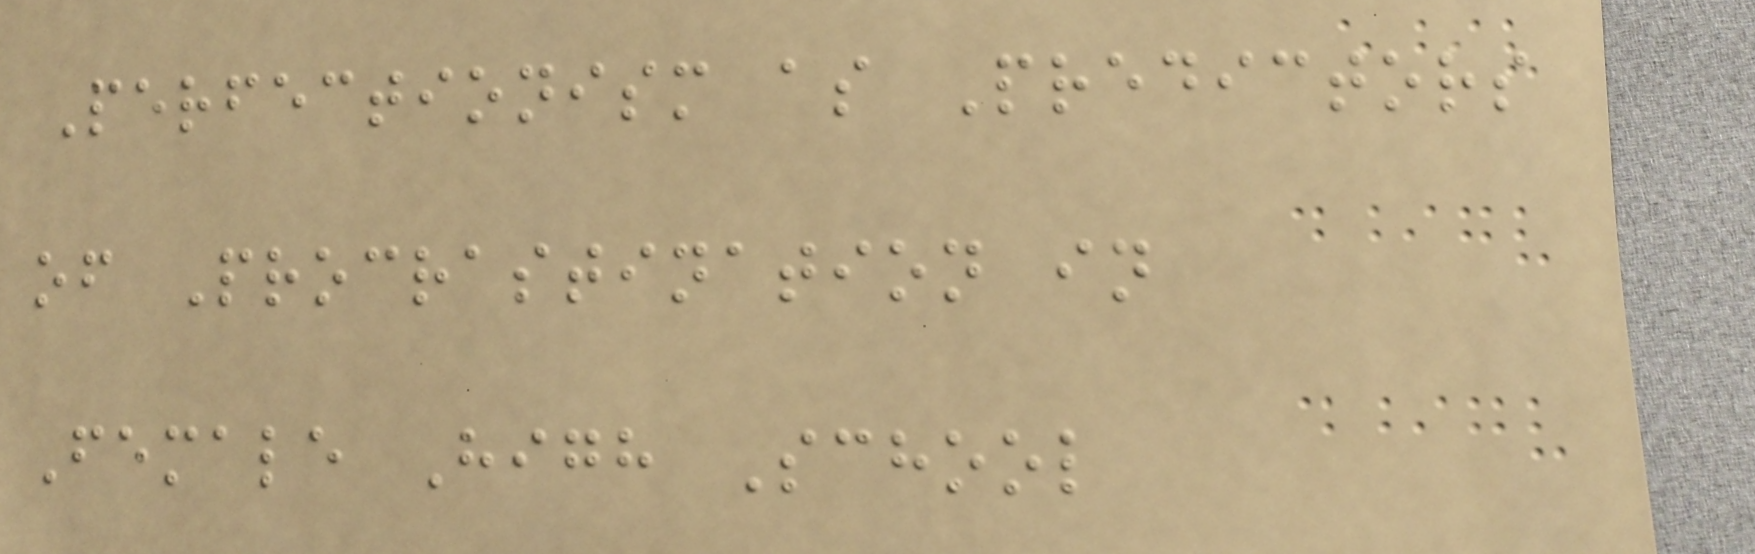Perfectionism as Predictors
of Procrastination in
Female High School
